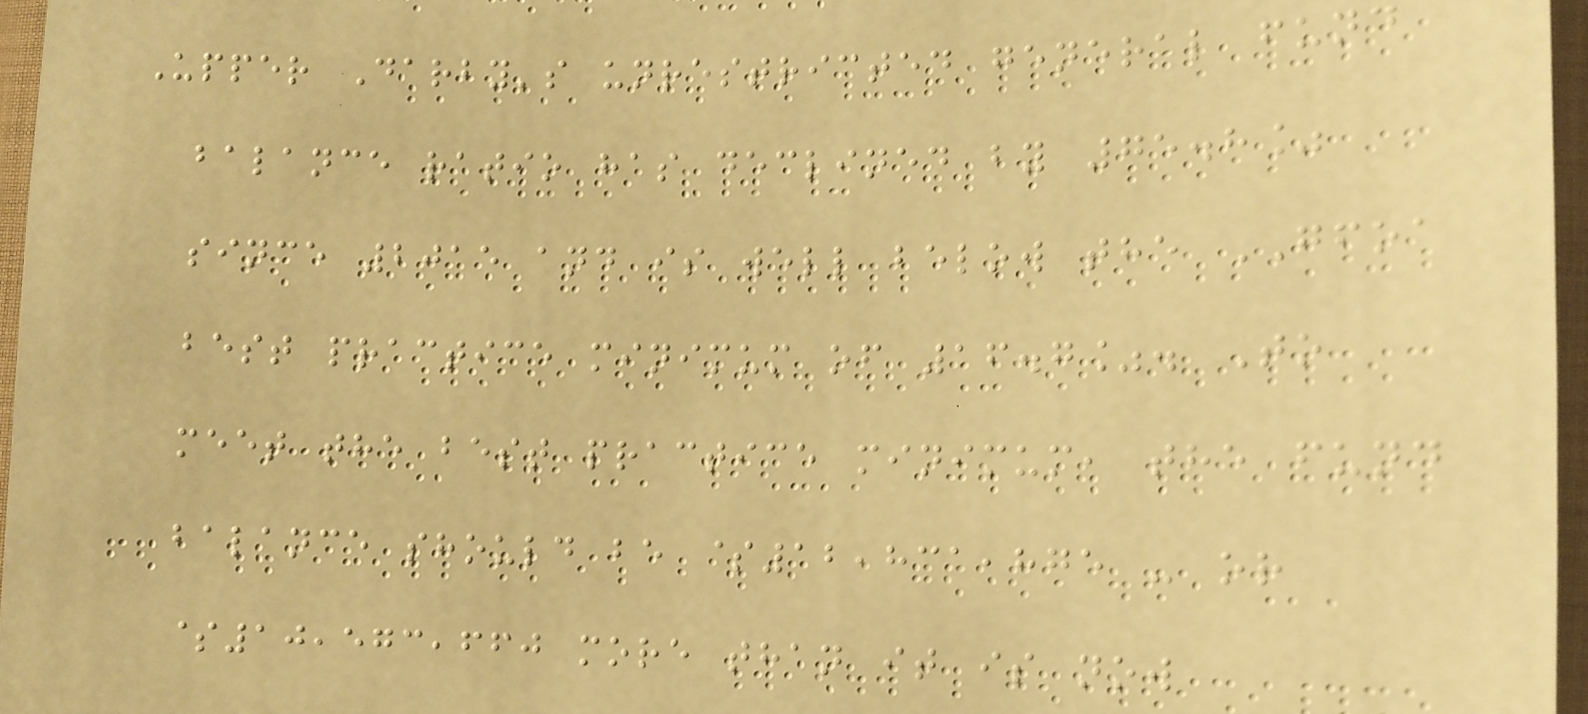Upper Darby's unrestricted general fund
balance ratio has declined by 75.8%
since 2015 and is well below the GFOA
best practice minimum of 16.7%. To
meet the best practice minimum, the fund
balance should be $12,831,875 - or
$10,573,660 more than it is now
